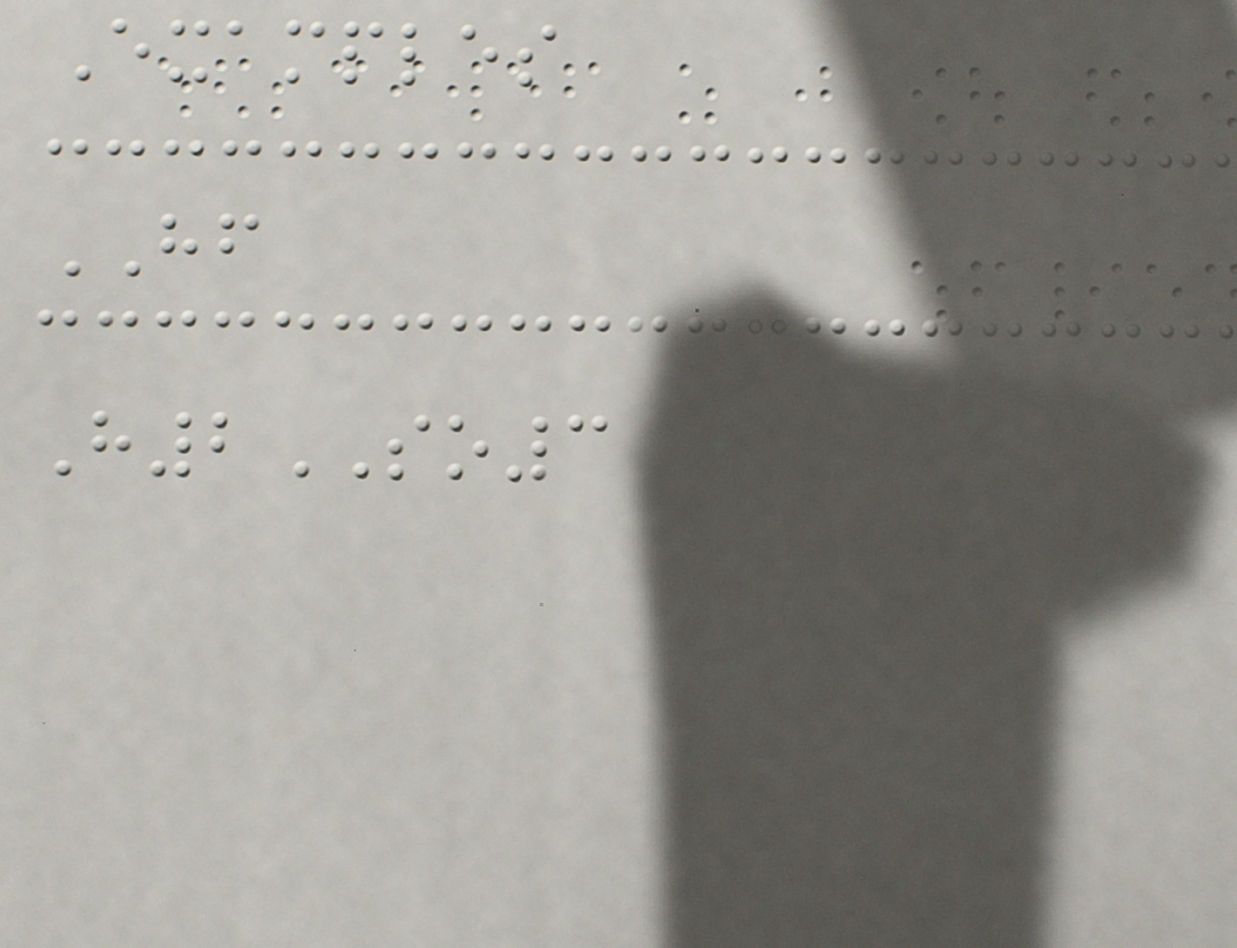Examples
HF
H2SO3
